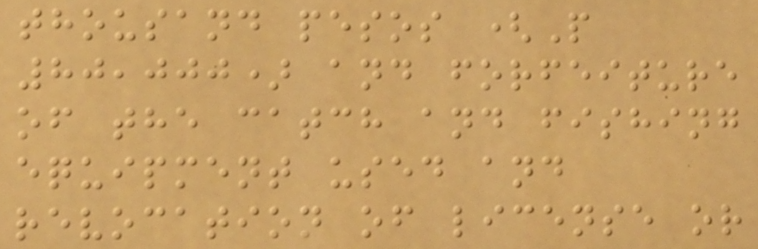thousand pesos (P
80,000) and forfeiture
of the catch and fishing
equipment used and
revocation of license or
